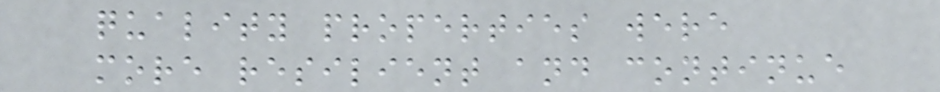quality properties were
more resilient and continue
